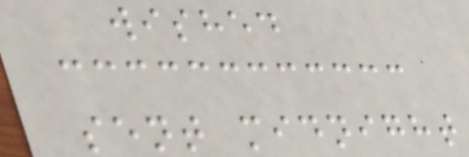wished
sent midnight
